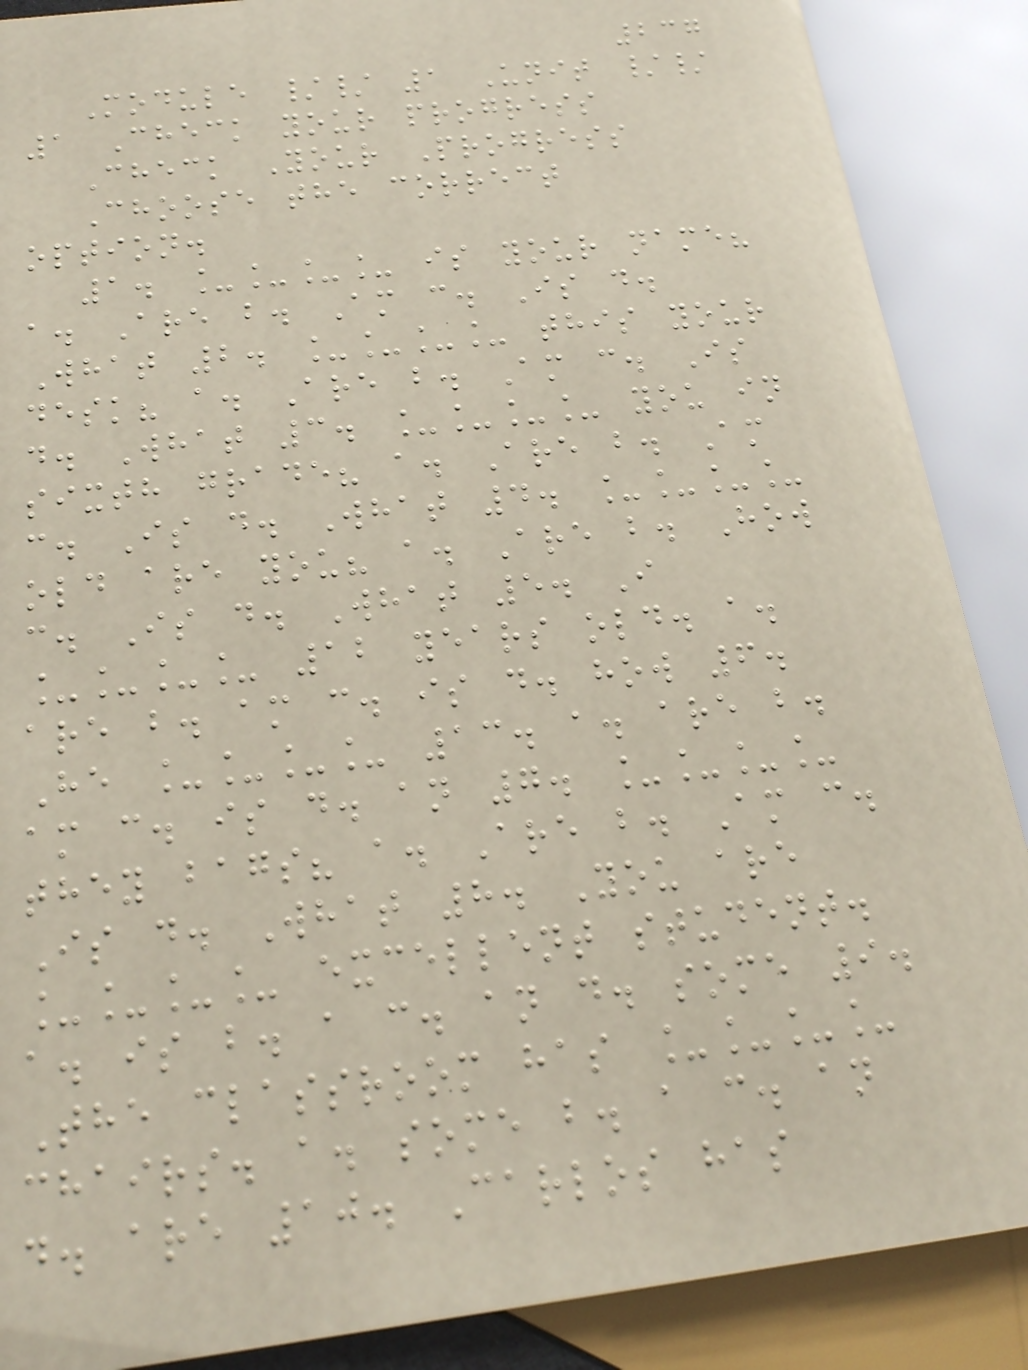237
Module // 1 Unit //
1 Check your progress
Check Your Progress
Choose the correct
option.
1. ____ is your name?
a. Are b. Am c. Is d.
What 2. ____ this your
desk? a. Are b. Am c. Is
d. What 3. ____ you in
sixth grade? a. Are b. Am
c. Is d. What 4. ____
old are you? a. Are b. How
c. Is d. What 5. I
____ 12 years old. a.
are b. am c. is d. how 6.
He ____ 13. a. are b.
am c. is d. an 7. ____
they bags? a. Are b. Am c.
Is d. What 8. You are
____ excellent student.
a. is b. a c. an d. some 9.
The classroom has ____
chairs. a. some b. a c. an
d. are 10. Carlos has
